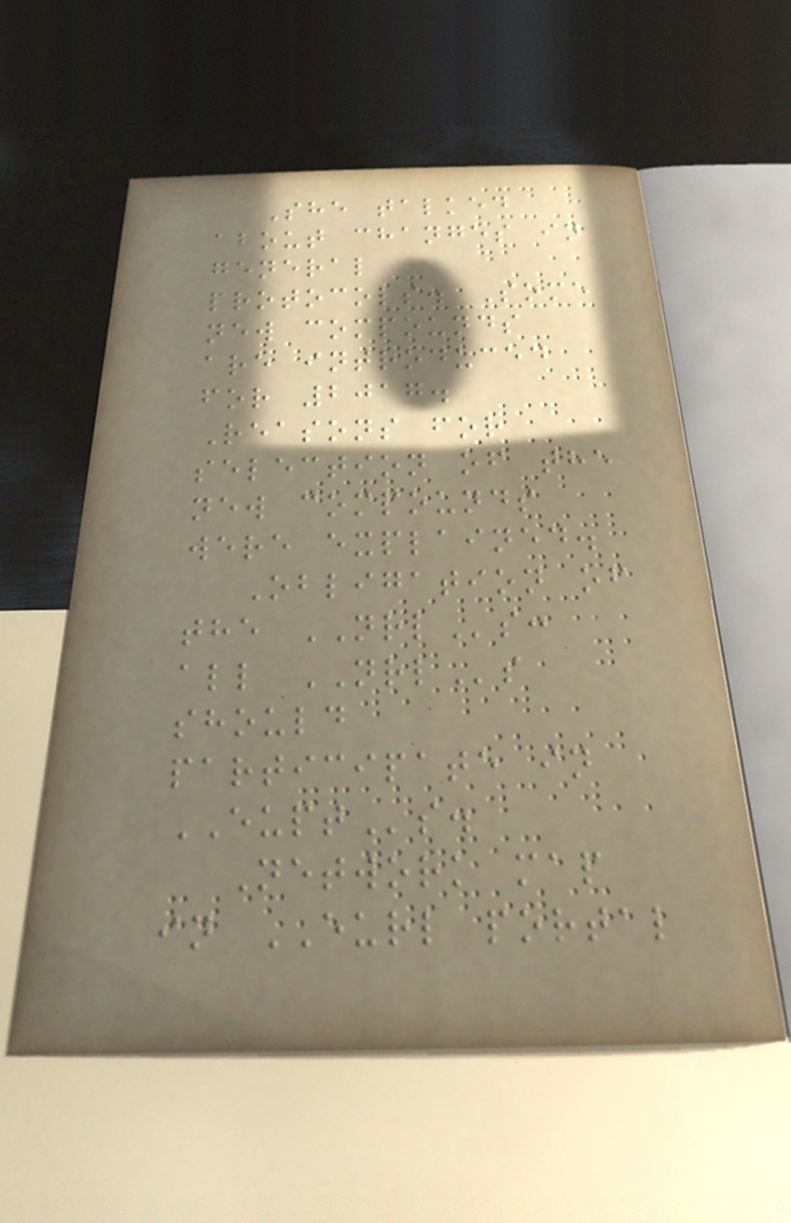She talked
about changes in
general
protocols. Some
new compounds
are introduced
for 2017.
Reasons for
selection of the
new compounds
were explained.
Obligation of
the NRLs:
all NRLs
should
participate in
EUPTs.
Network map
in EURL portal
